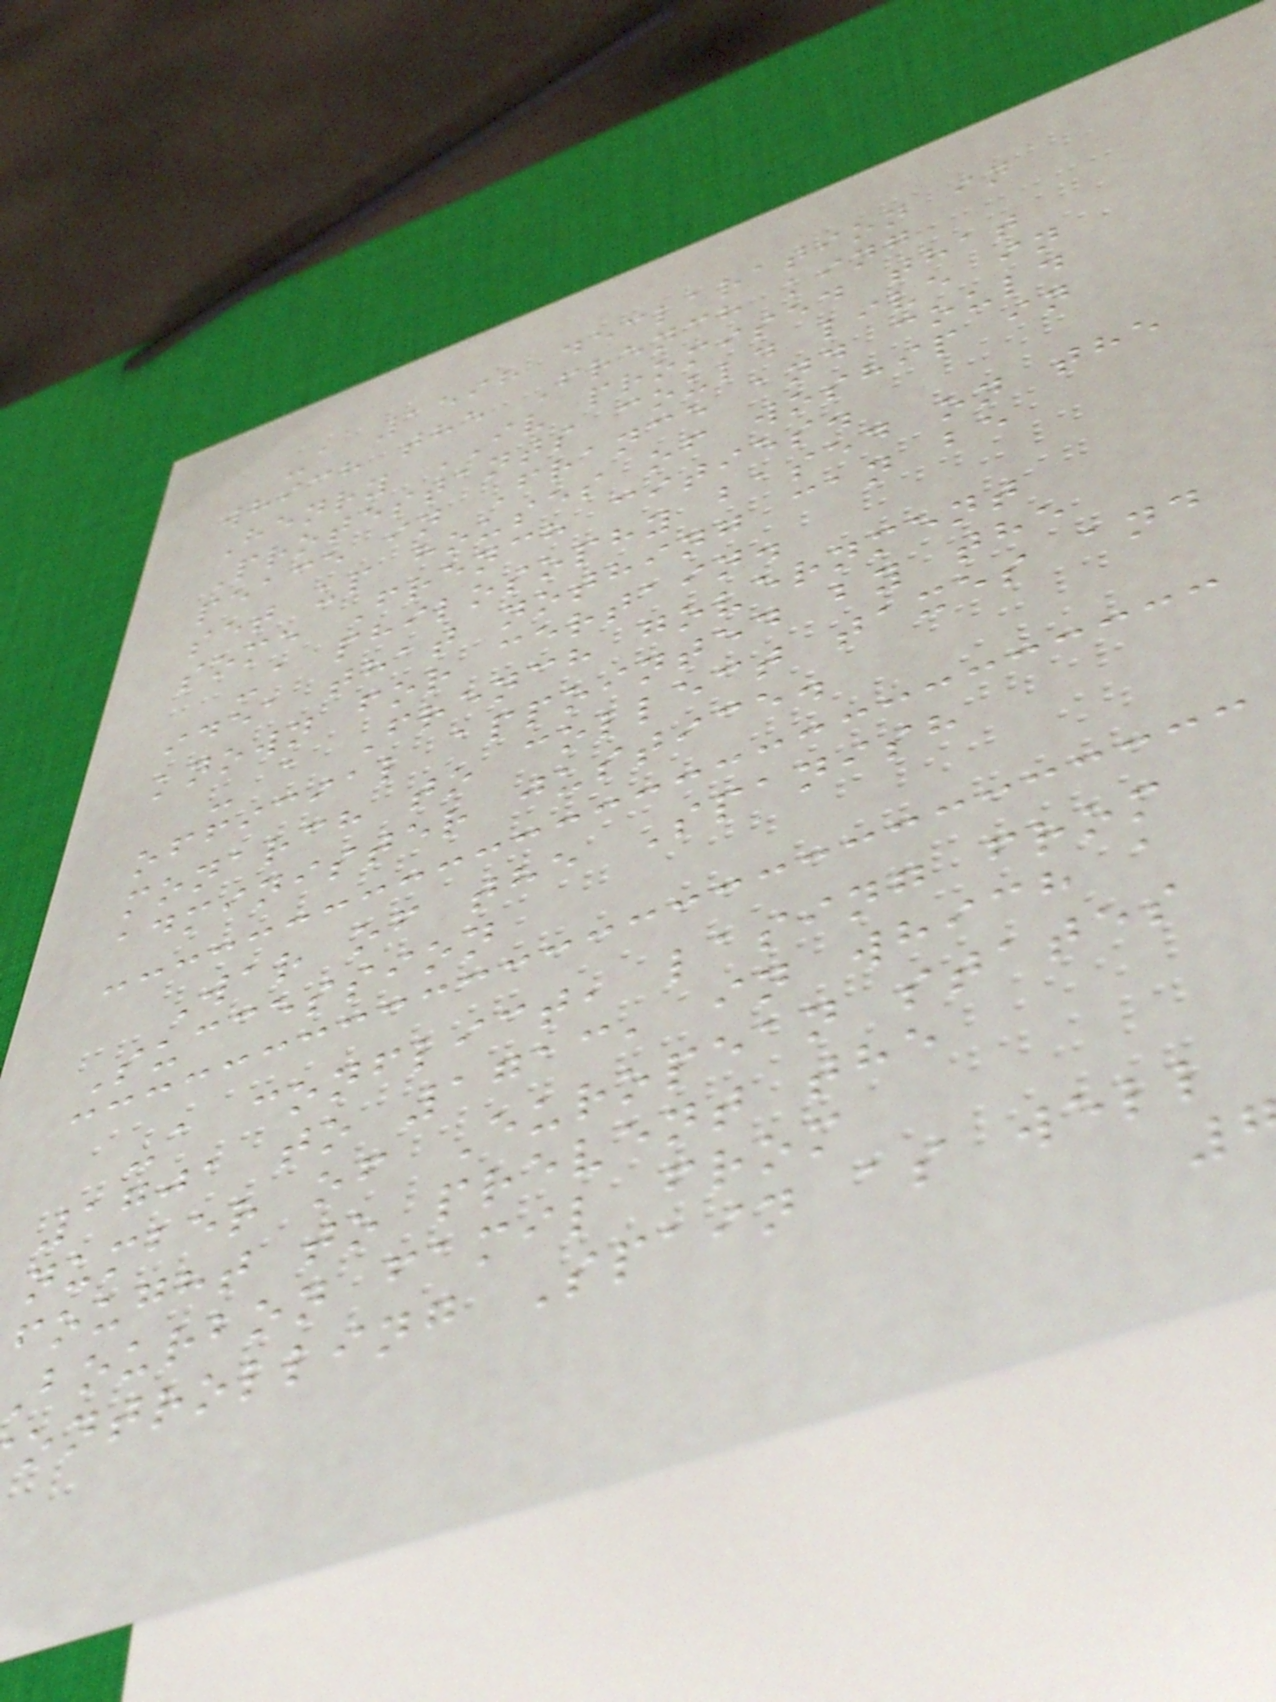-a 1598 declaration in
which the French king
Henry IV promised that
Protestants could live in
peace in France and could
set up houses of woship in
some French cities.
-a philosophy based on the
idea that nothing can be
known for certain.
- a French government
official appointed by the
monarch to collect taxes and
administer justice.
War of the Spanish
Succession
-a conflict, lasing from
1701 to 1713, in which a
number of European states
fought to prevent the
bourbon famil from
ontrolling Spain as well
